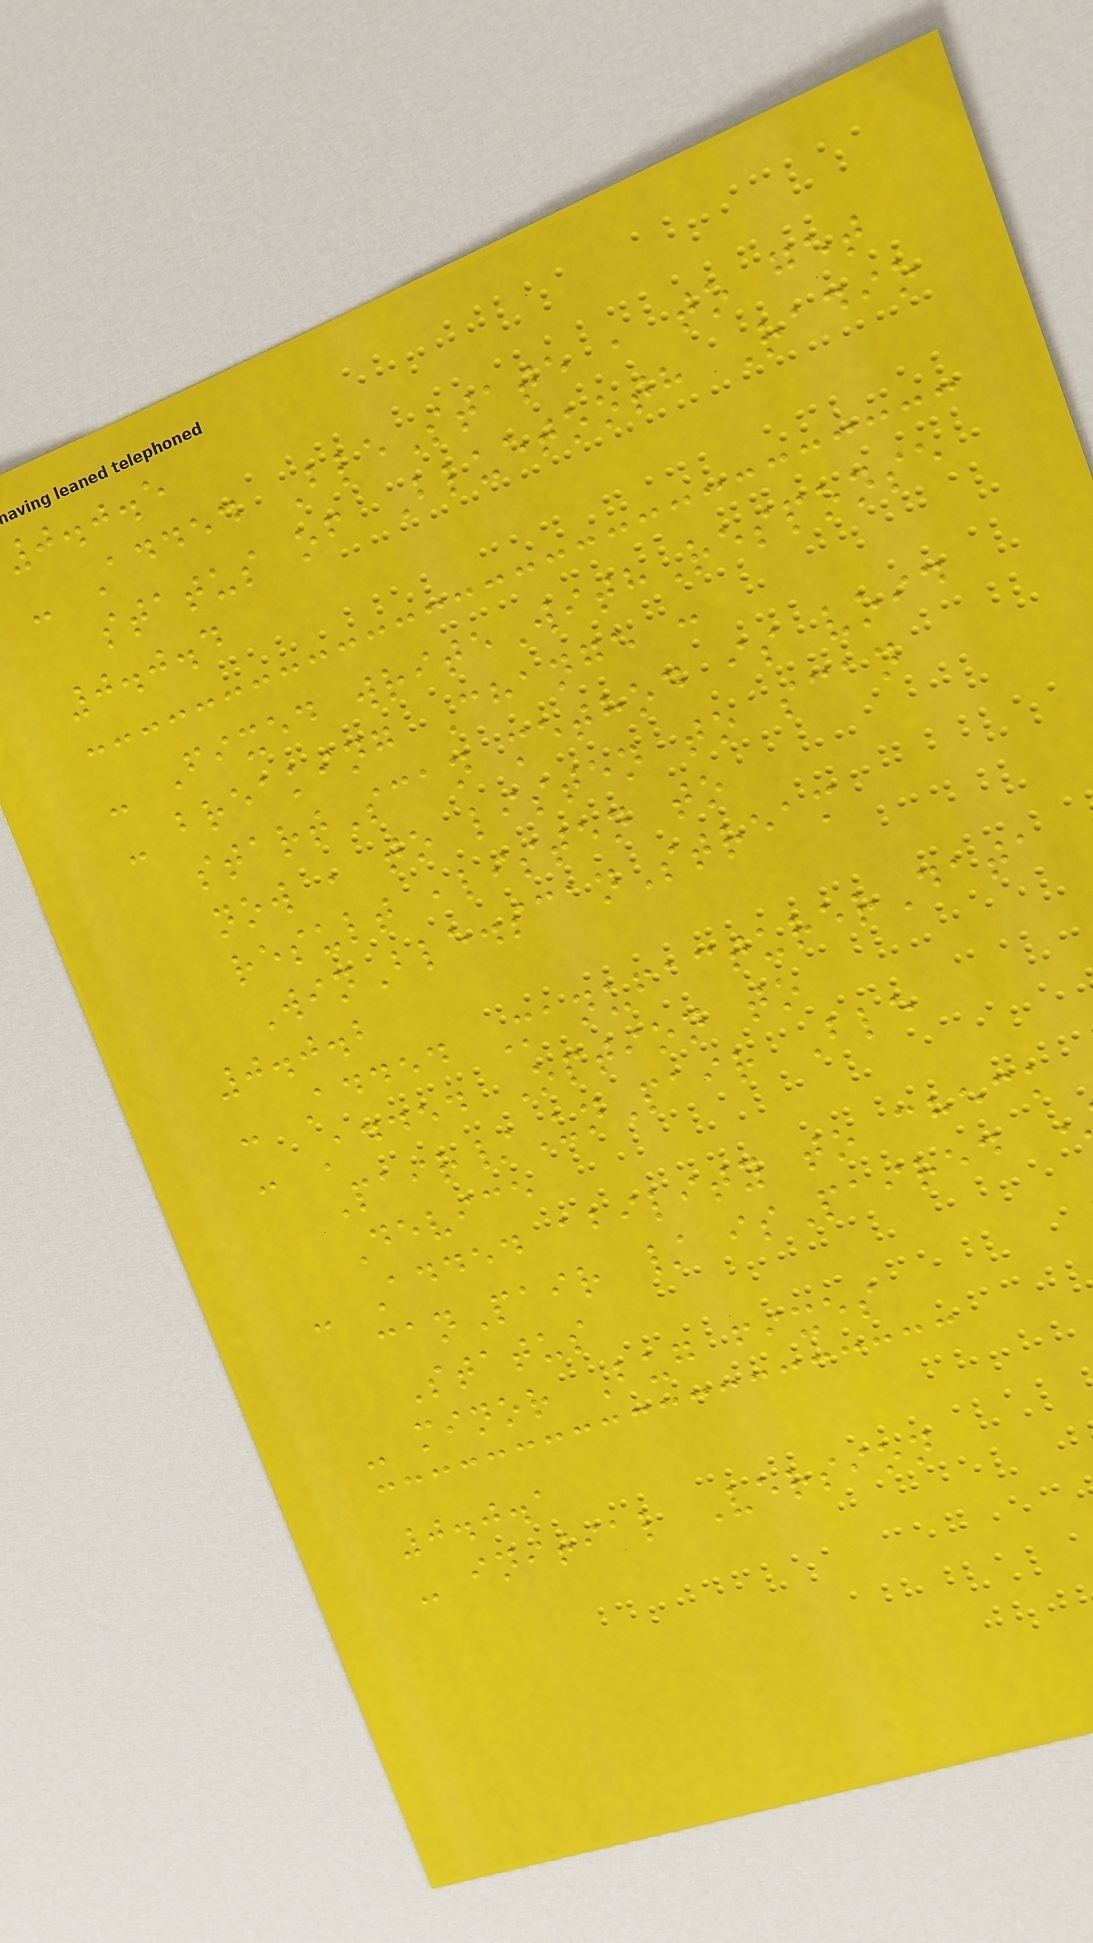0.0.5
- Added BleState , to get
status of Bluetooth Radio
0.0.4
- Fixed writeWithResponse
- breaking Change :
startScan method is void
now , to listen to scan
result ,listen to
WinBle.scanStream
0.0.2
- Added ManufacturerData
- Added Option to
Pair/UnPair Ble
Device
- Added ability to check
canPair / isPaired
Status
- minor Bug fixes
0.0.1
- initial Version
